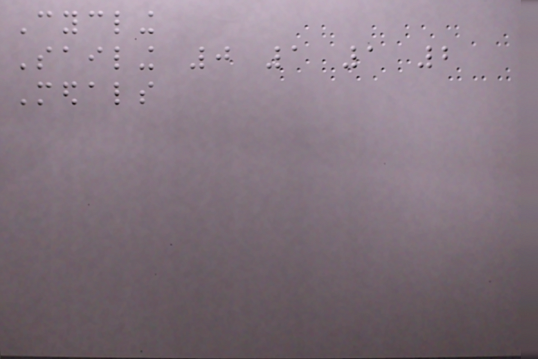Cycling
Sailing 0 1 1 2
Medals
